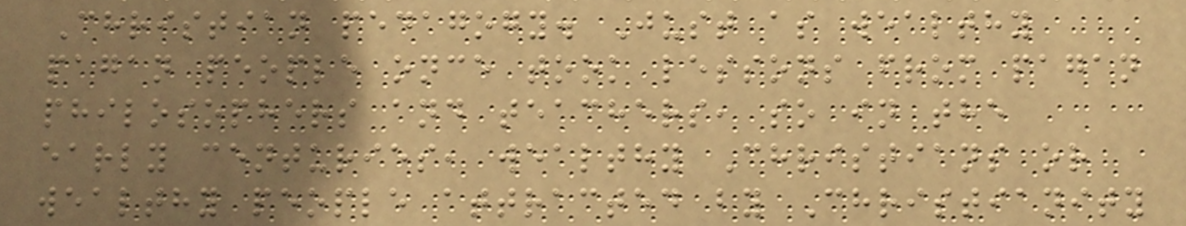Christian pedagogy. Just as wealthy
pagan people once took lessons from pagan
philosophers and teachers, so in the
early centuries, wealthy Christians or
wealthy people attracted by Christianity
